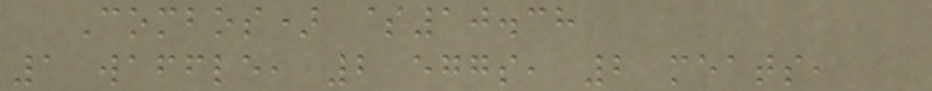Combos) $10.38
1 waffle, 2 eggs, 2 meats,
